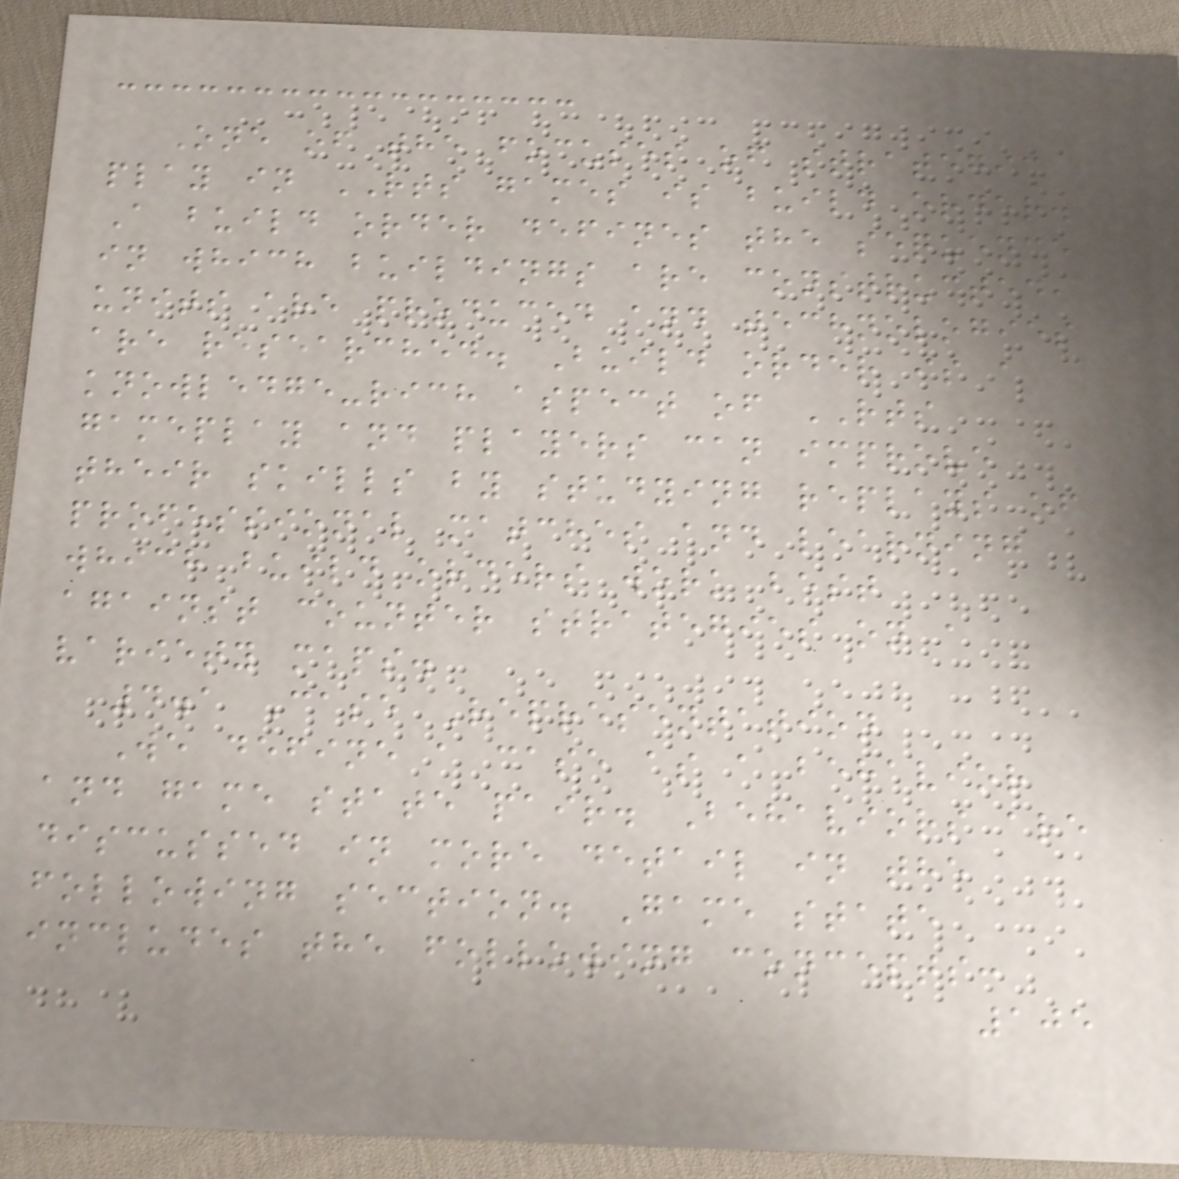One of the focuses of strategic
play in RTS games is build order.
A build order defines the sequence
in which buildings are constructed,
units are produced and technologies
are researched. Build order is a
knowledge-rich aspect of RTS
gameplay and players can improve
their skills by studying replays of
professional matches and learning
which build orders work best
against counter strategies on a
variety maps.
4.1 Case Representation
We define a case as a behavior
and game state pair. Behaviors are
discussed in more detail in the
following section. Game state
includes the following concepts:
105
